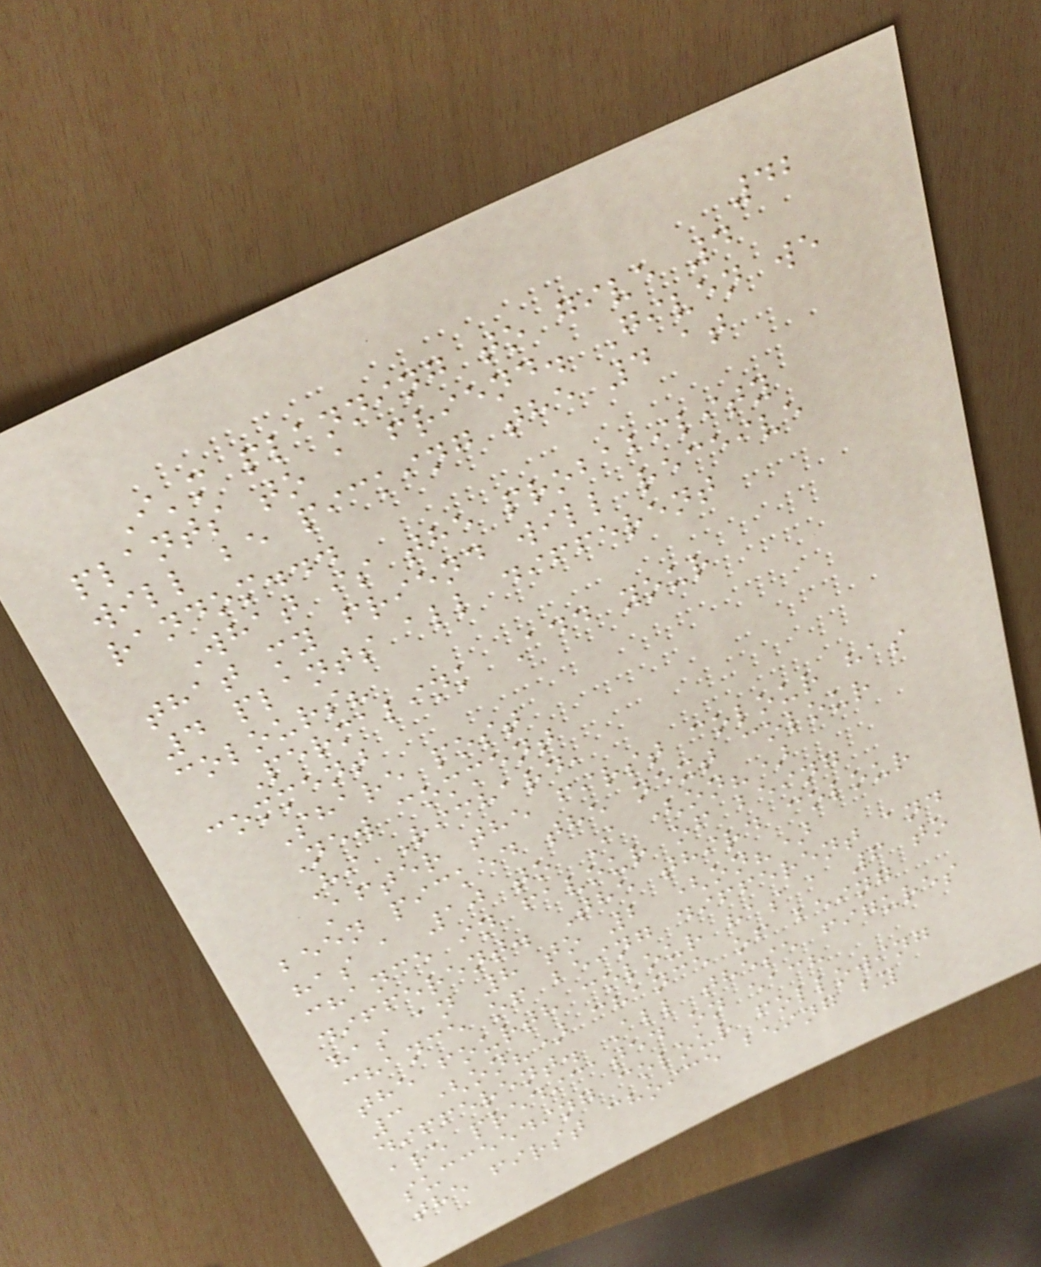42
I'm planning to give 4
plants to a friend. Given we
will be picking the 4 at
random...
What is the probability
that my friend will receive
4 plants all different
colours?
Permalink Add your
comment
Share post
New comment
Hi Richard,
After the first colour has
been picked the next colour
has a 10 to I (on?)
chance in favour of being
different. The third colour
has an 8 to 2 (on?)
chance of being different and
the fourth colour has a 6 to
3 (on?) chance of being
different. All these figures
are predicated on each
succeeding colour following
the first choice being by
